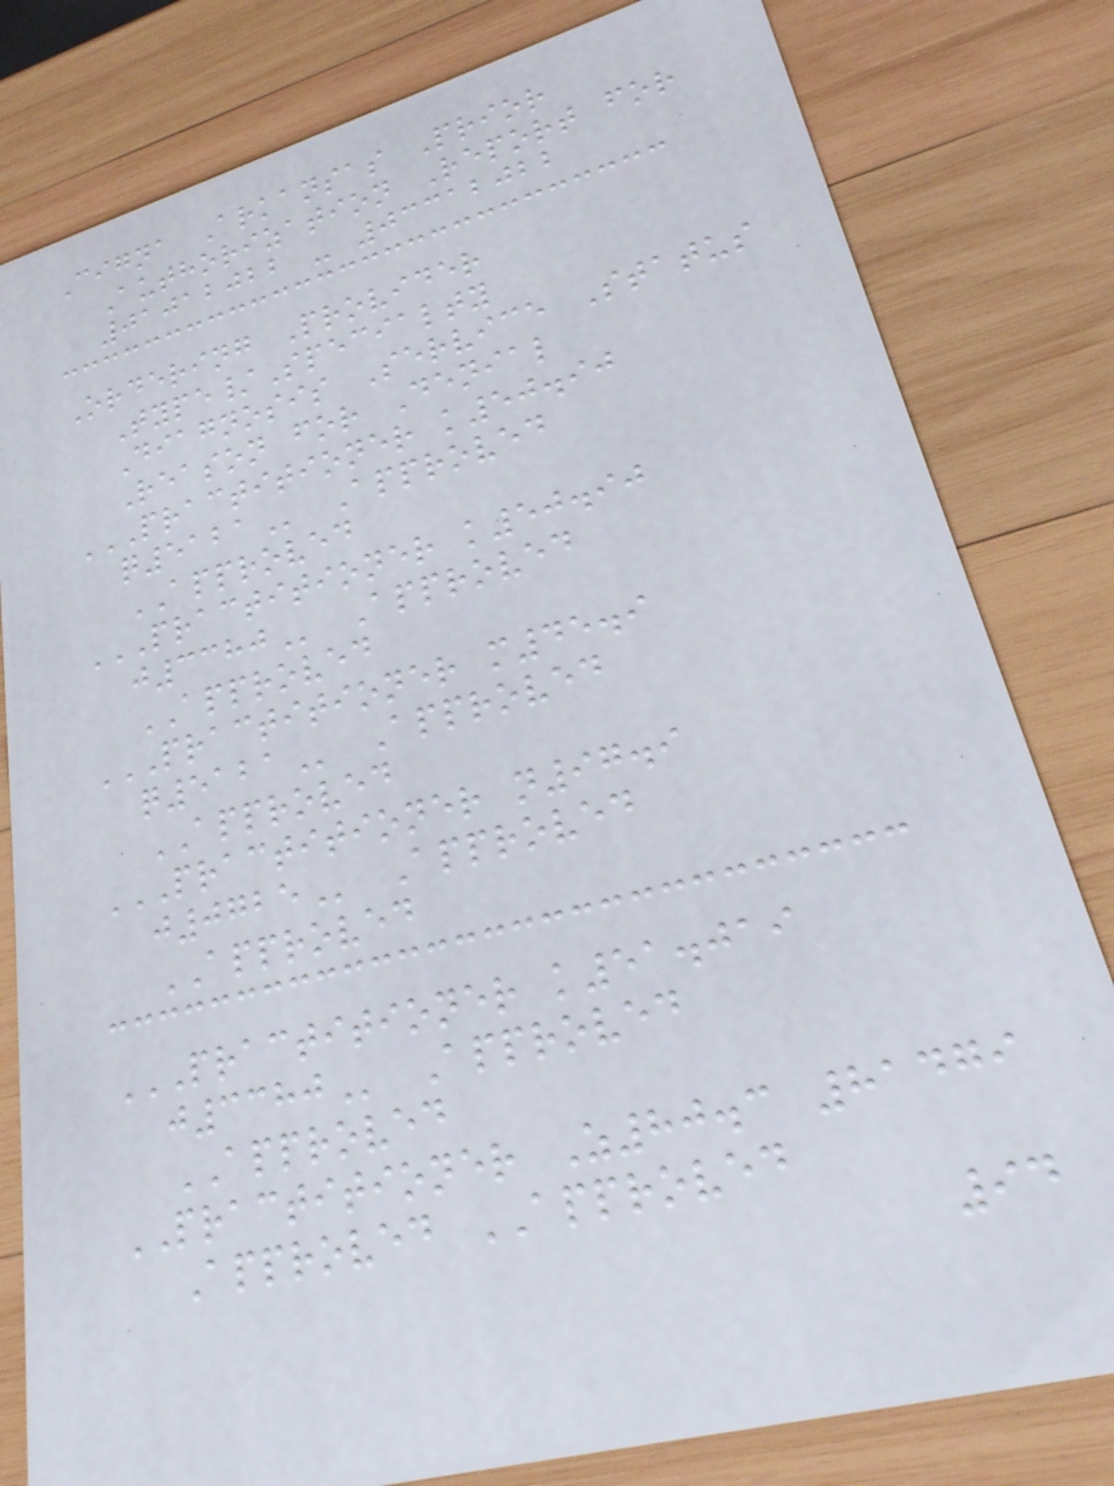Cigna Arkansas Prior
Authorization Report for
01012022 - 03312022
Ordering Provider
Type/Specialty
Diagnosis Service Status
Reason for Denial
PRACTITIONER K50.90
Q5121 Approved
APPROVED
PRACTITIONER K50.90
J3380 Approved
APPROVED
PRACTITIONER M45.9
Q5121 Approved
APPROVED
PRACTITIONER N97.9
J0725 Approved
APPROVED
PRACTITIONER K51.019
J3380 Approved
APPROVED
PRACTITIONER Z80.3 81479
Approved APPROVED
94
